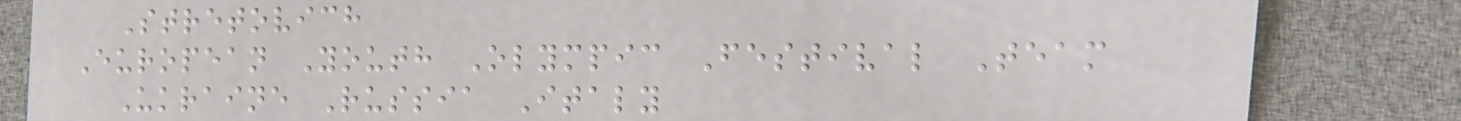Stretovich
European Youth Olympic Festival Team
Ukraine Russia Italy
